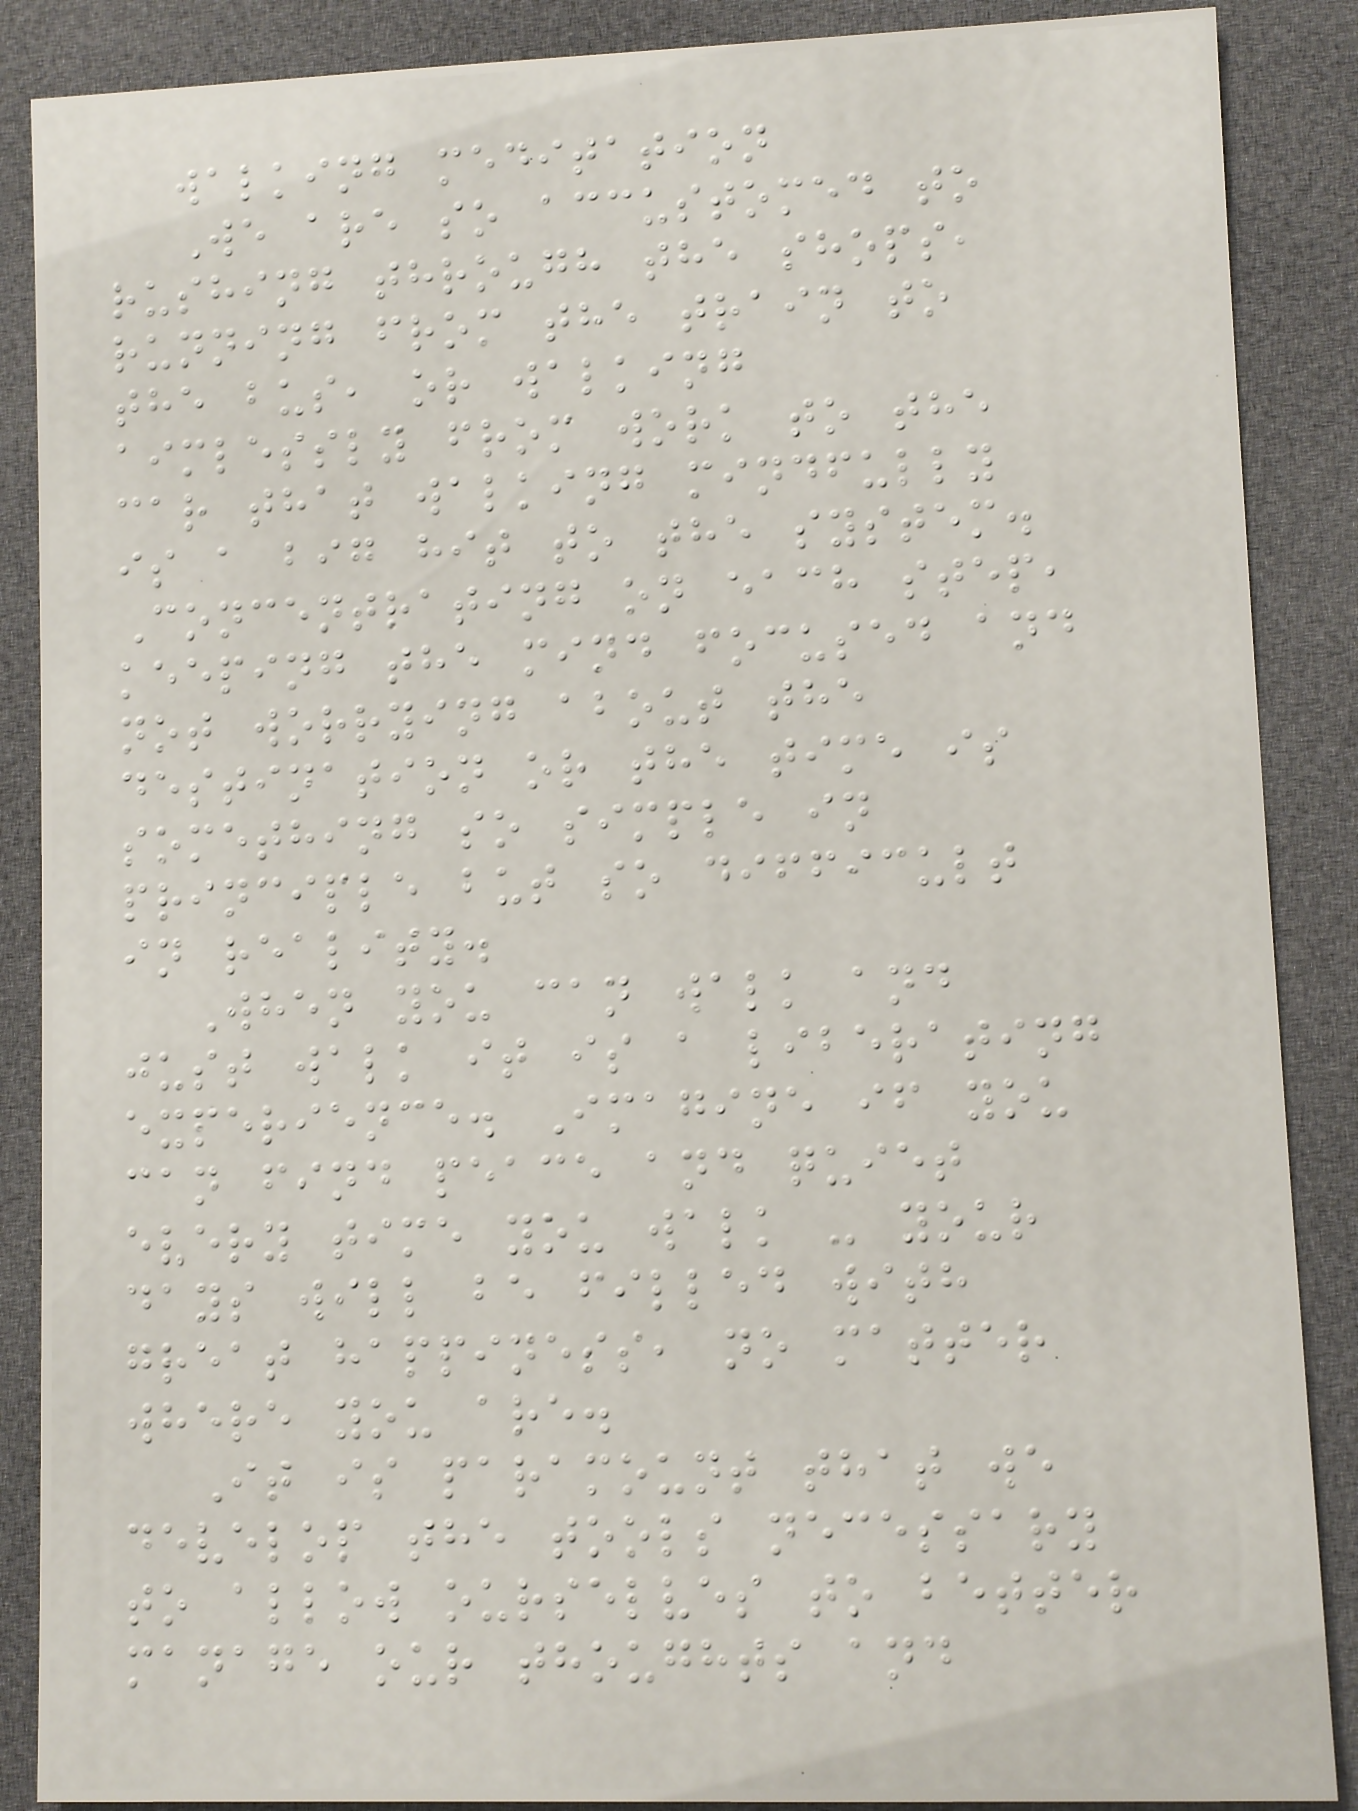walking meditation
We are so accustomed to
rushing through the shops,
running from the train to
the bus, or walking
aimlessly from work to the
car that walking mindfully
is a big hit to the system.
Concentrating on each step,
keeping the mind focused and
not worrying about the
destination or the time is
something so simple in
principle but so difficult
in reality.
When you can walk and
just walk it is a liberating
experience. Imagine if you
can find peace and quiet
every time you walk - your
days will be filled with
great happiness, no matter
where you are.
It is paramount that we
develop the tools necessary
to allow ourselves to better
manage our thoughts and
